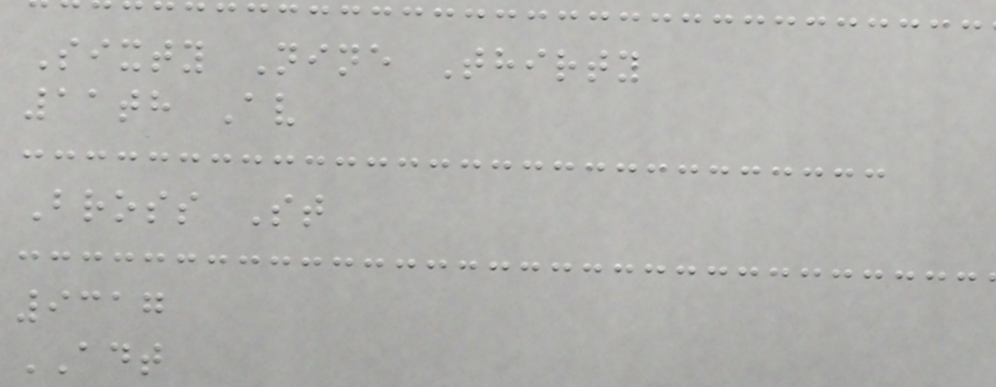Sixty Nine Thirty
11th Av
Bross St
9317
ADT
